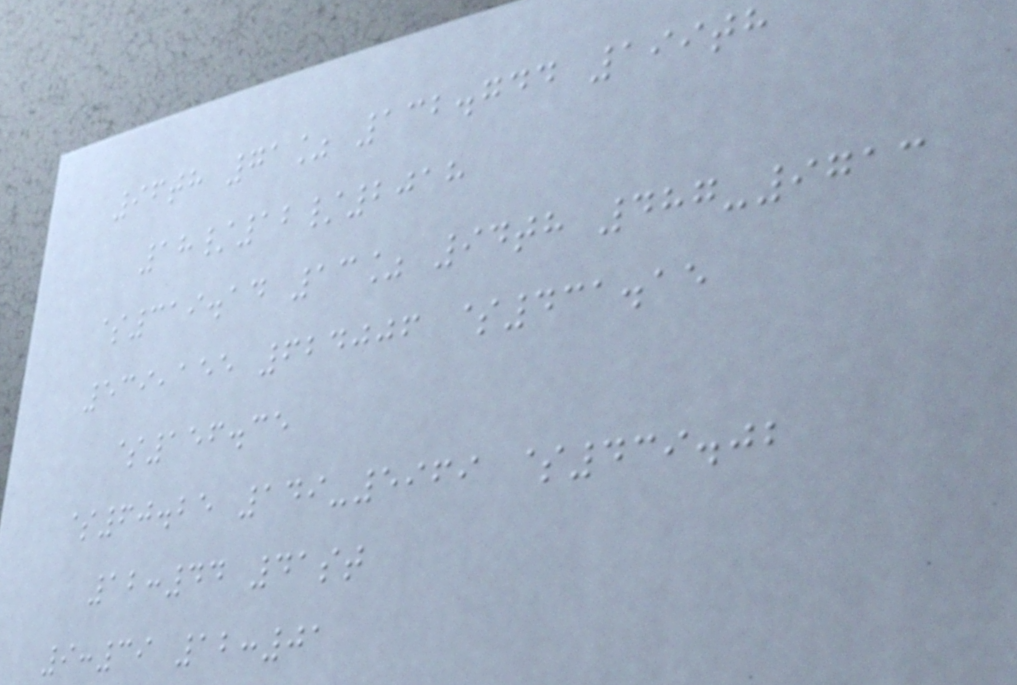96th 71% 132.744 199th
18/12/2018
$319.14 13% 94th 487-9713
539,155 624006 $431.15
$156.35
$60.25 149-5969 $439.02
12:44 41st
9:39 12:01
